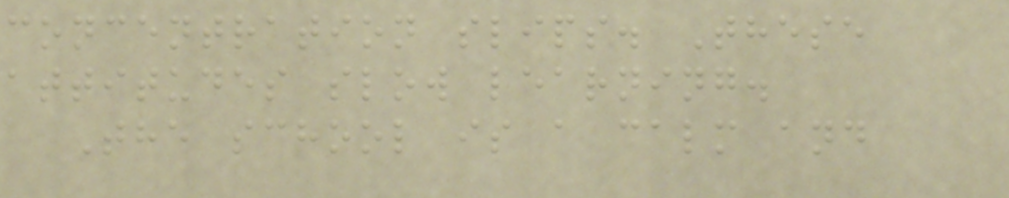concentration slips. These
attitudes slow learning.
The school is a calm and
